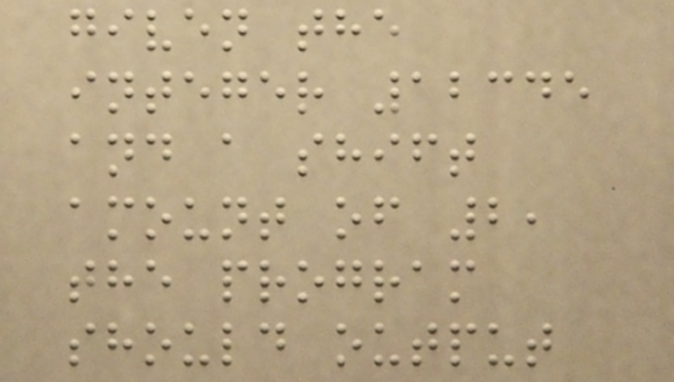given the
integer 12345
and a shift
amount of 2,
the program
should output
